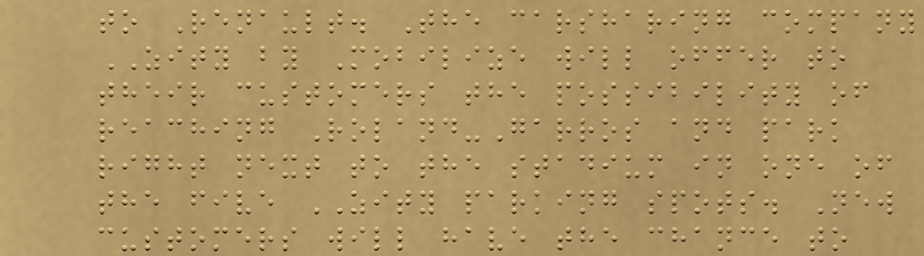to Renault. The carsharing company
ZITY by Mobilize will offer to
their customers the possibility of
reaching Roland-Garros and park
right next to the stadium in one of
the five ZITY parking spots. New
customers will have the chance to
